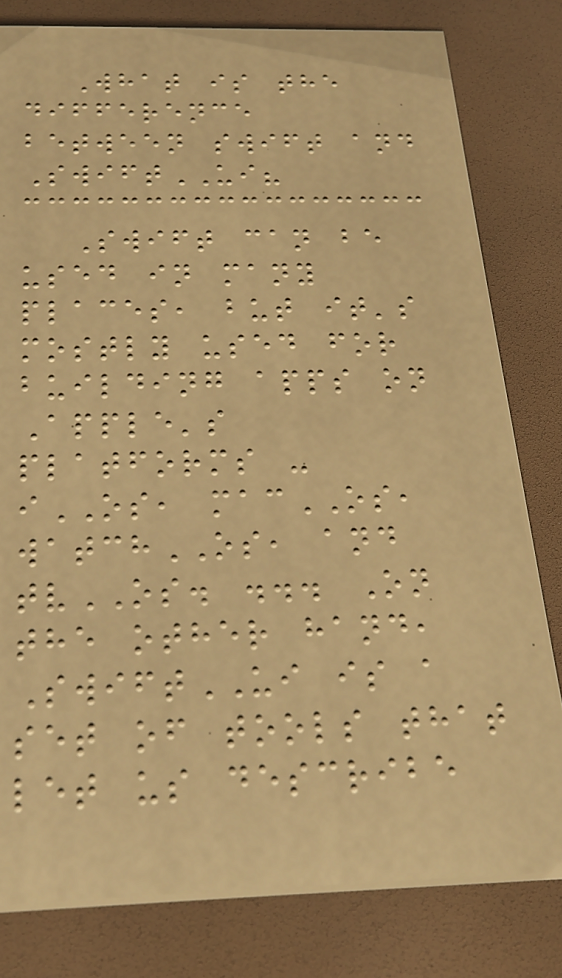What is the
difference
between swift and
SwiftUI?
Swift can be
used in many
places, but it's
mostly used for
building apps on
Apple's
platforms -
iOS, macOS,
watchOS, and
tvOS. ... On
the other hand,
SwiftUI is a
set of tools that
let us describe
